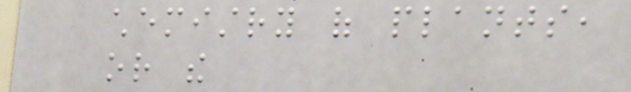chemistry of plants,
or the
